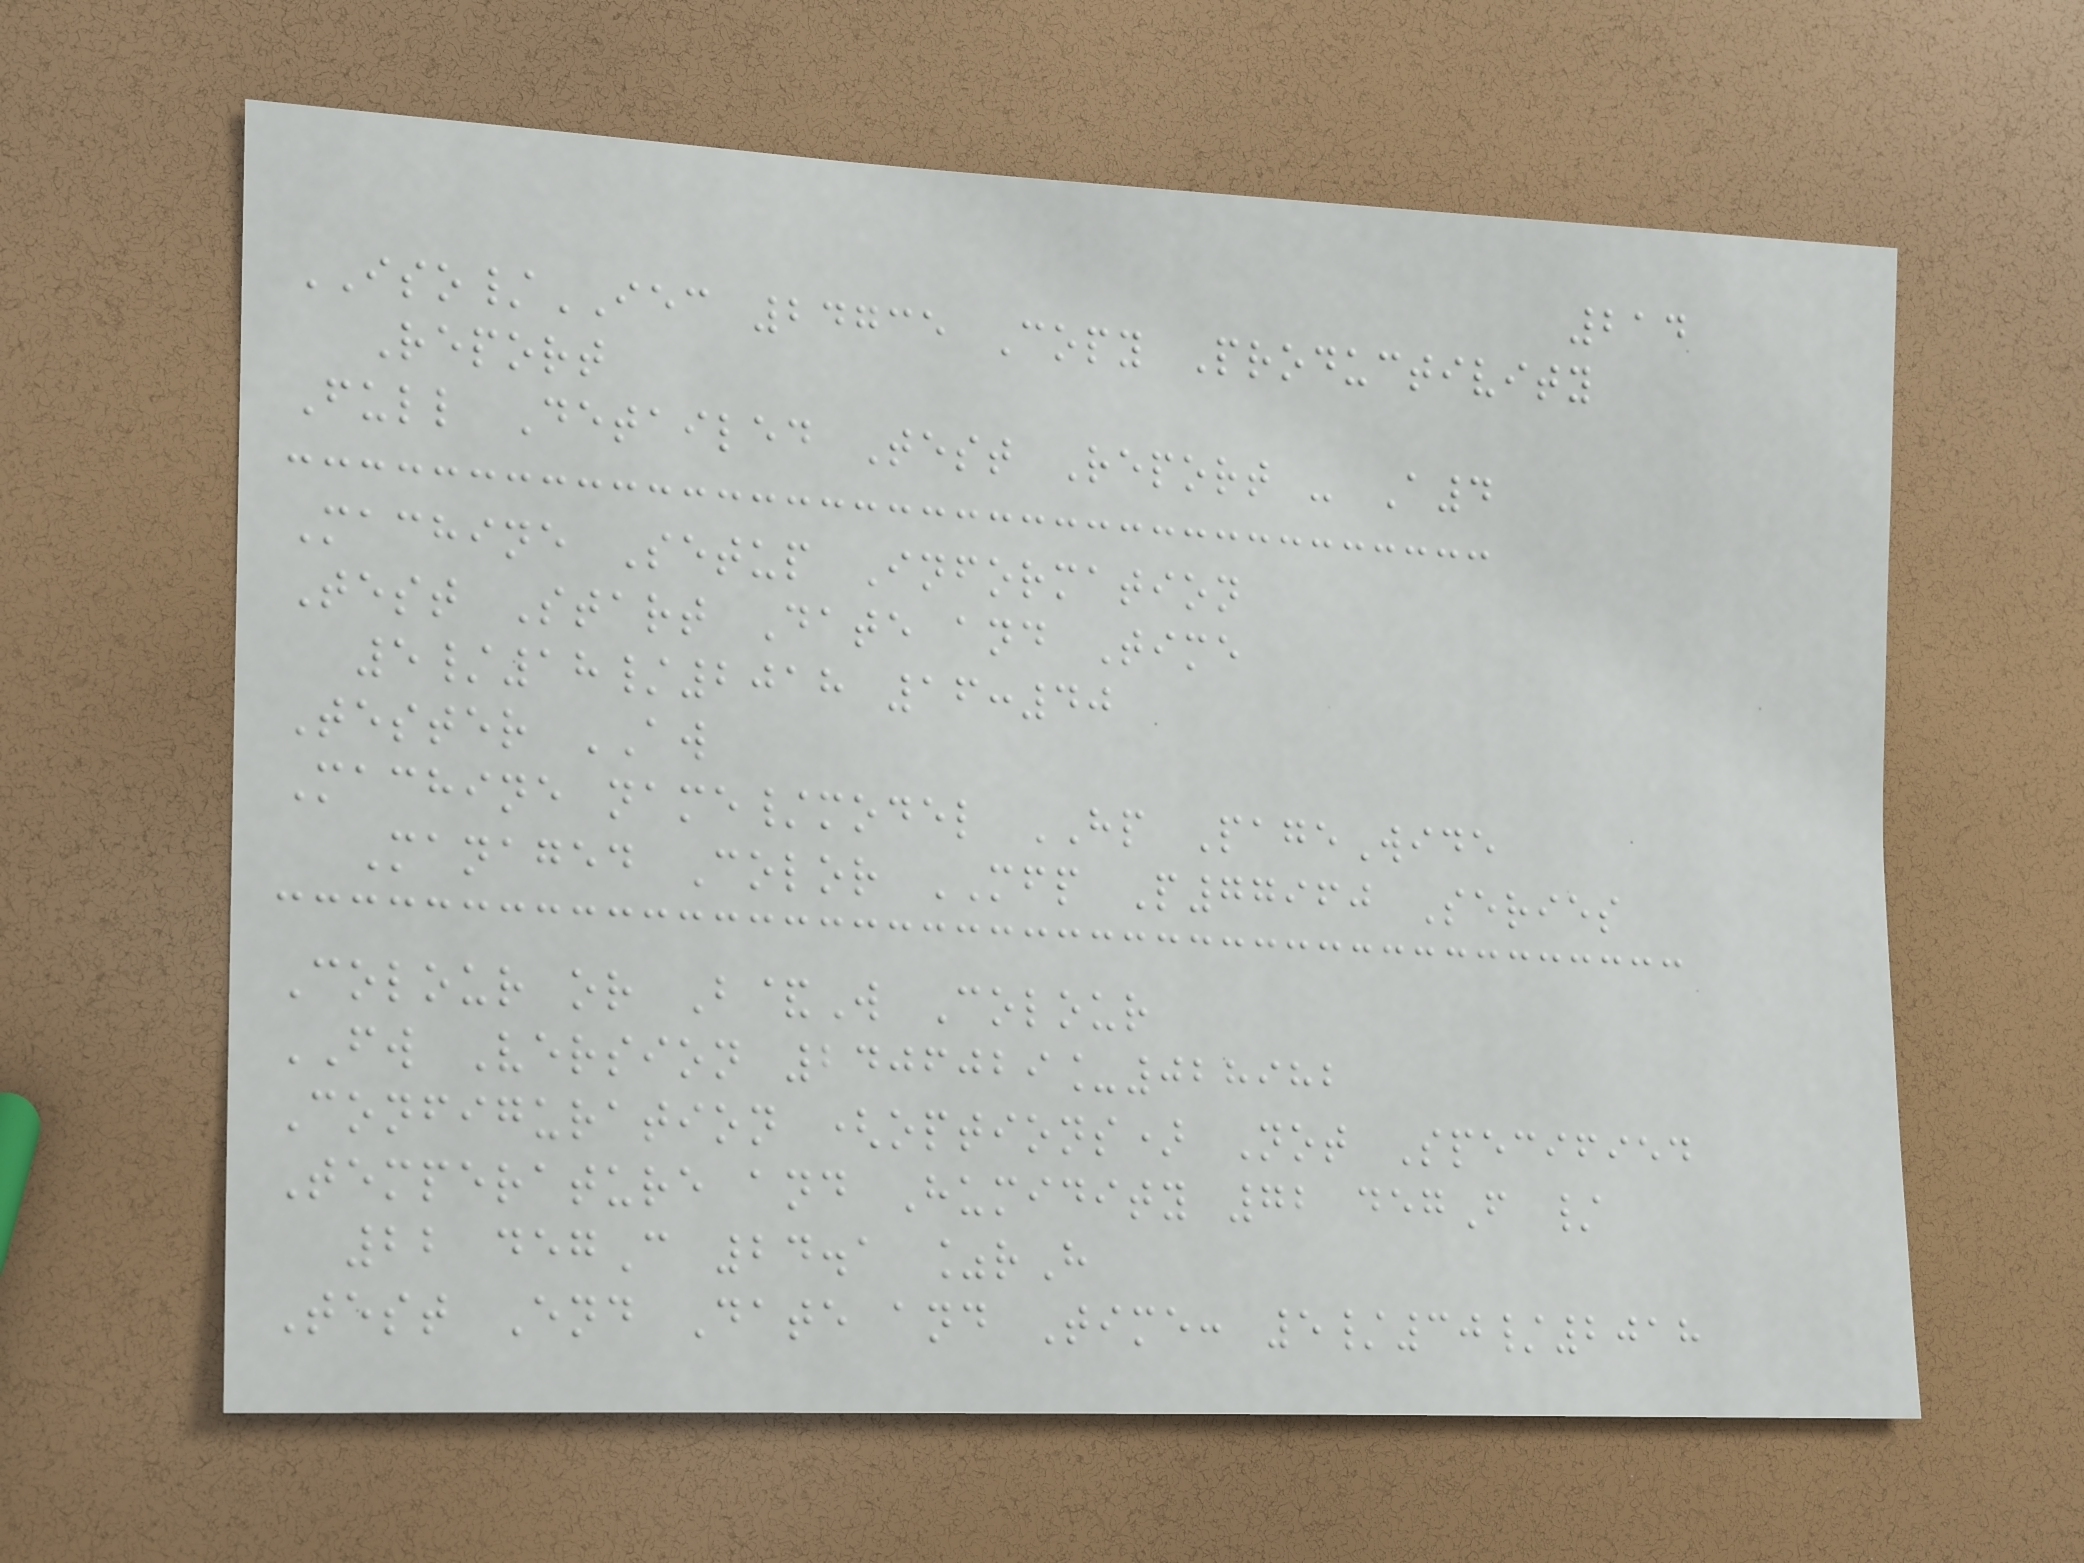214
ISO/IEC 24735 Copy Productivity
Report
Full Detailed Test Report - A4
Machine Setup Information
Test Start Date and Time
5/18/2018 16:40
Tester AW
Machine name/model HP PageWide
Managed Color MFP P77960 Series
Colour or B&W Colour
FW Version 2406029_028982
Configuration (options) Not Specified
Temperature and Humidity 72 degF /
22 degC 24.1 %rH
Test End Date and Time: 5/30/2018
